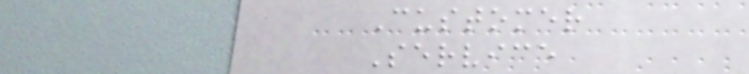Customer
Service
